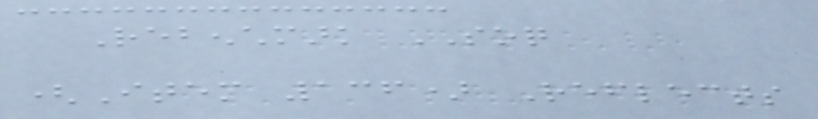Rebenchmark SOQ
(Item 136) Reflects
